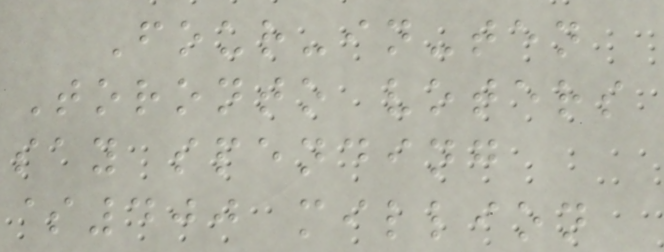Four-in-ten
Toronto voters
say spending
$400 million
